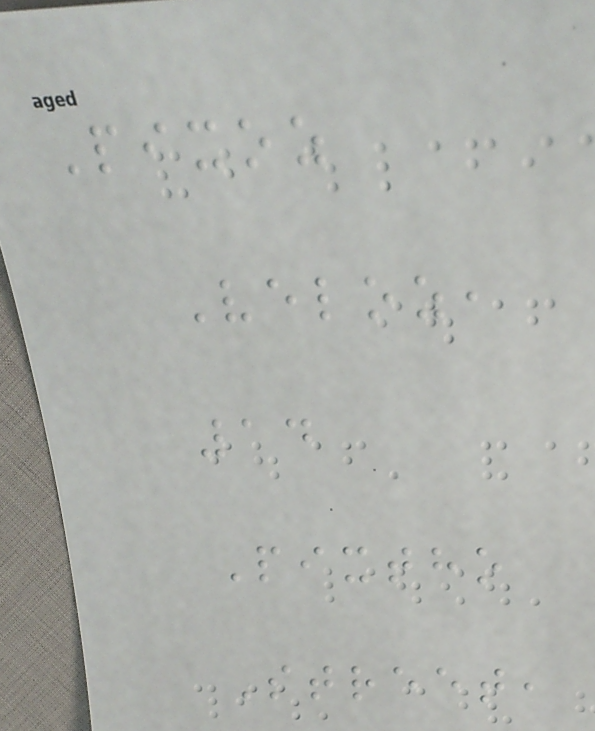Pixoz
Veloz,
14
Pixtho
Street,
